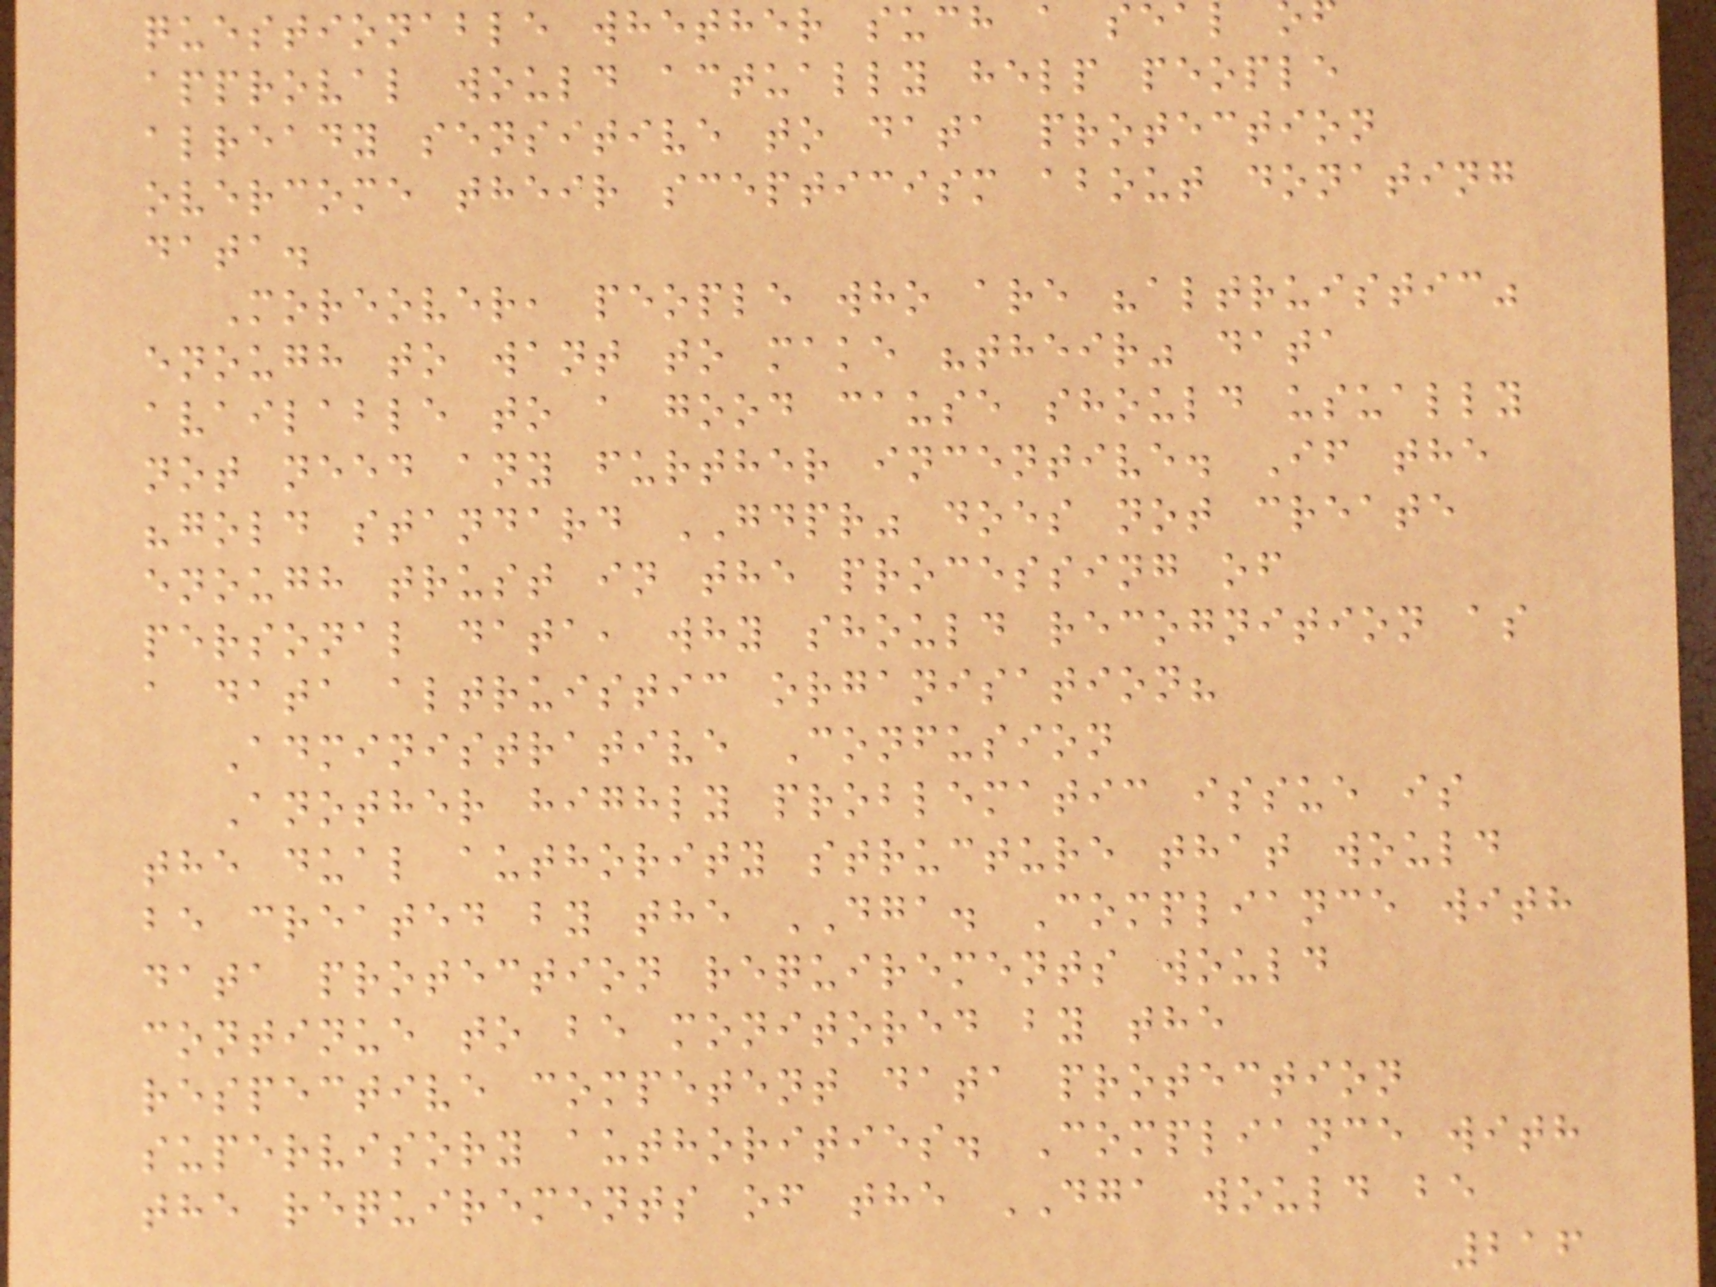questionable whether such a seal
approval would actually help people
already sensitive to data protection
overcome their scepticism about donating
data.
Moreover, people who are "altruistic"
enough to want to make "their" data
available to a good cause should usually
not need any further incentive. If the
"gold standard GDPR" does not create
enough trust in the processing of
personal data, why should recognition as
a data altruistic organisation?
Administrative Confusion
Another highly problematic issue is
the dual authority structure that would
be created by the DGA. Compliance with
data protection requirements would
continue to be monitored by the
respective competent data protection
supervisory authorities. Compliance with
the requirements of the DGA would be
216
